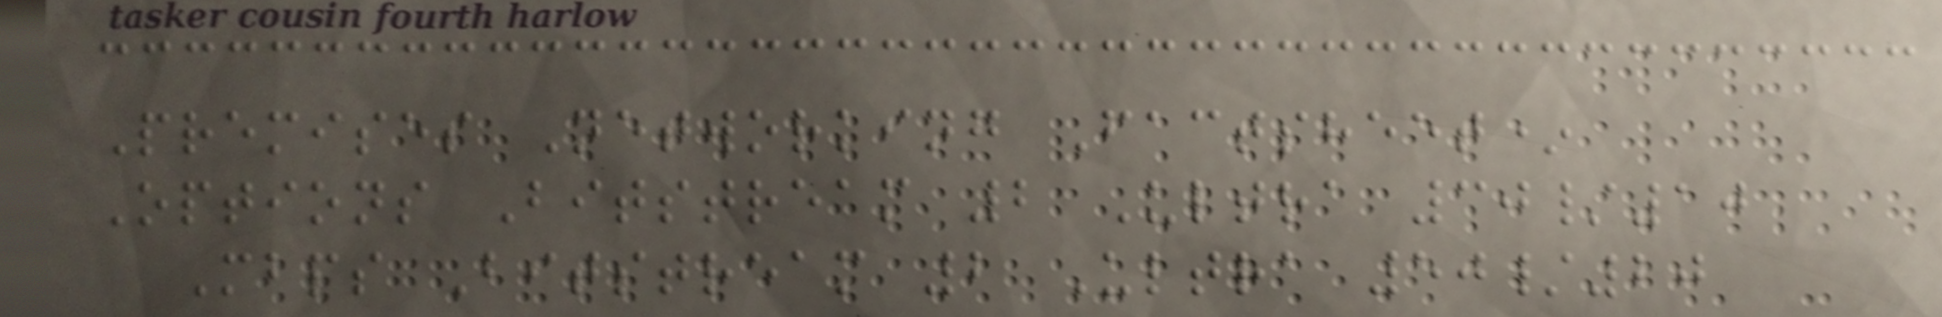Premises Networking Factsheet*
Options Bitstream 2 Ultra 30/10
Mbps Bitstream 2 Ultra 50/20
